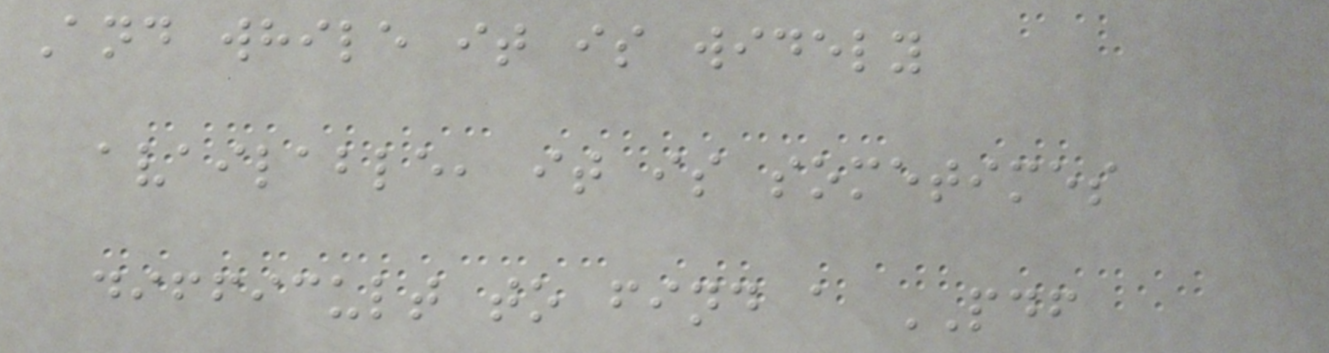And while it is widely
available, it is sometimes
difficult to find a PDF
